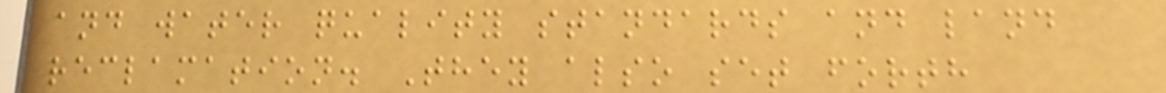and water quality standards and land
reclamation. They also set forth
